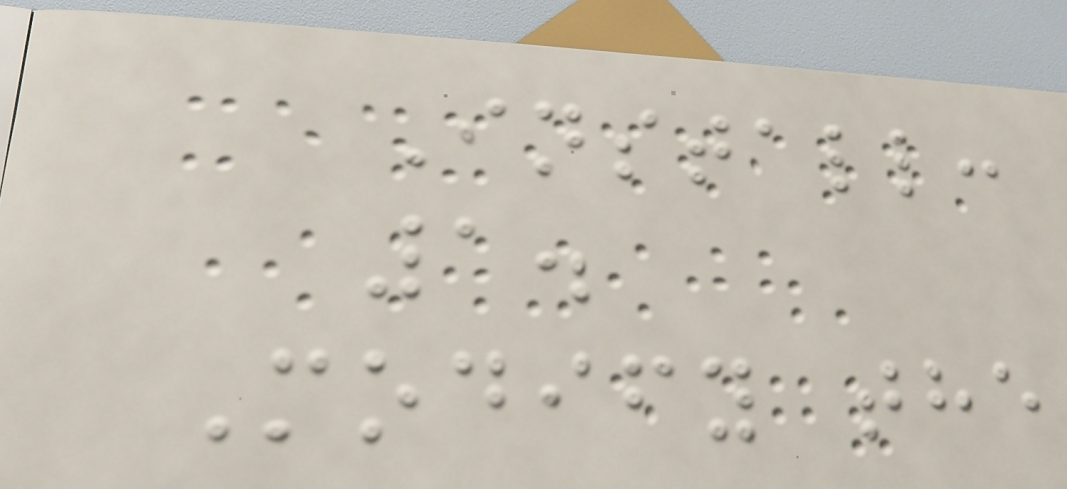Install:
1.
Modify the
